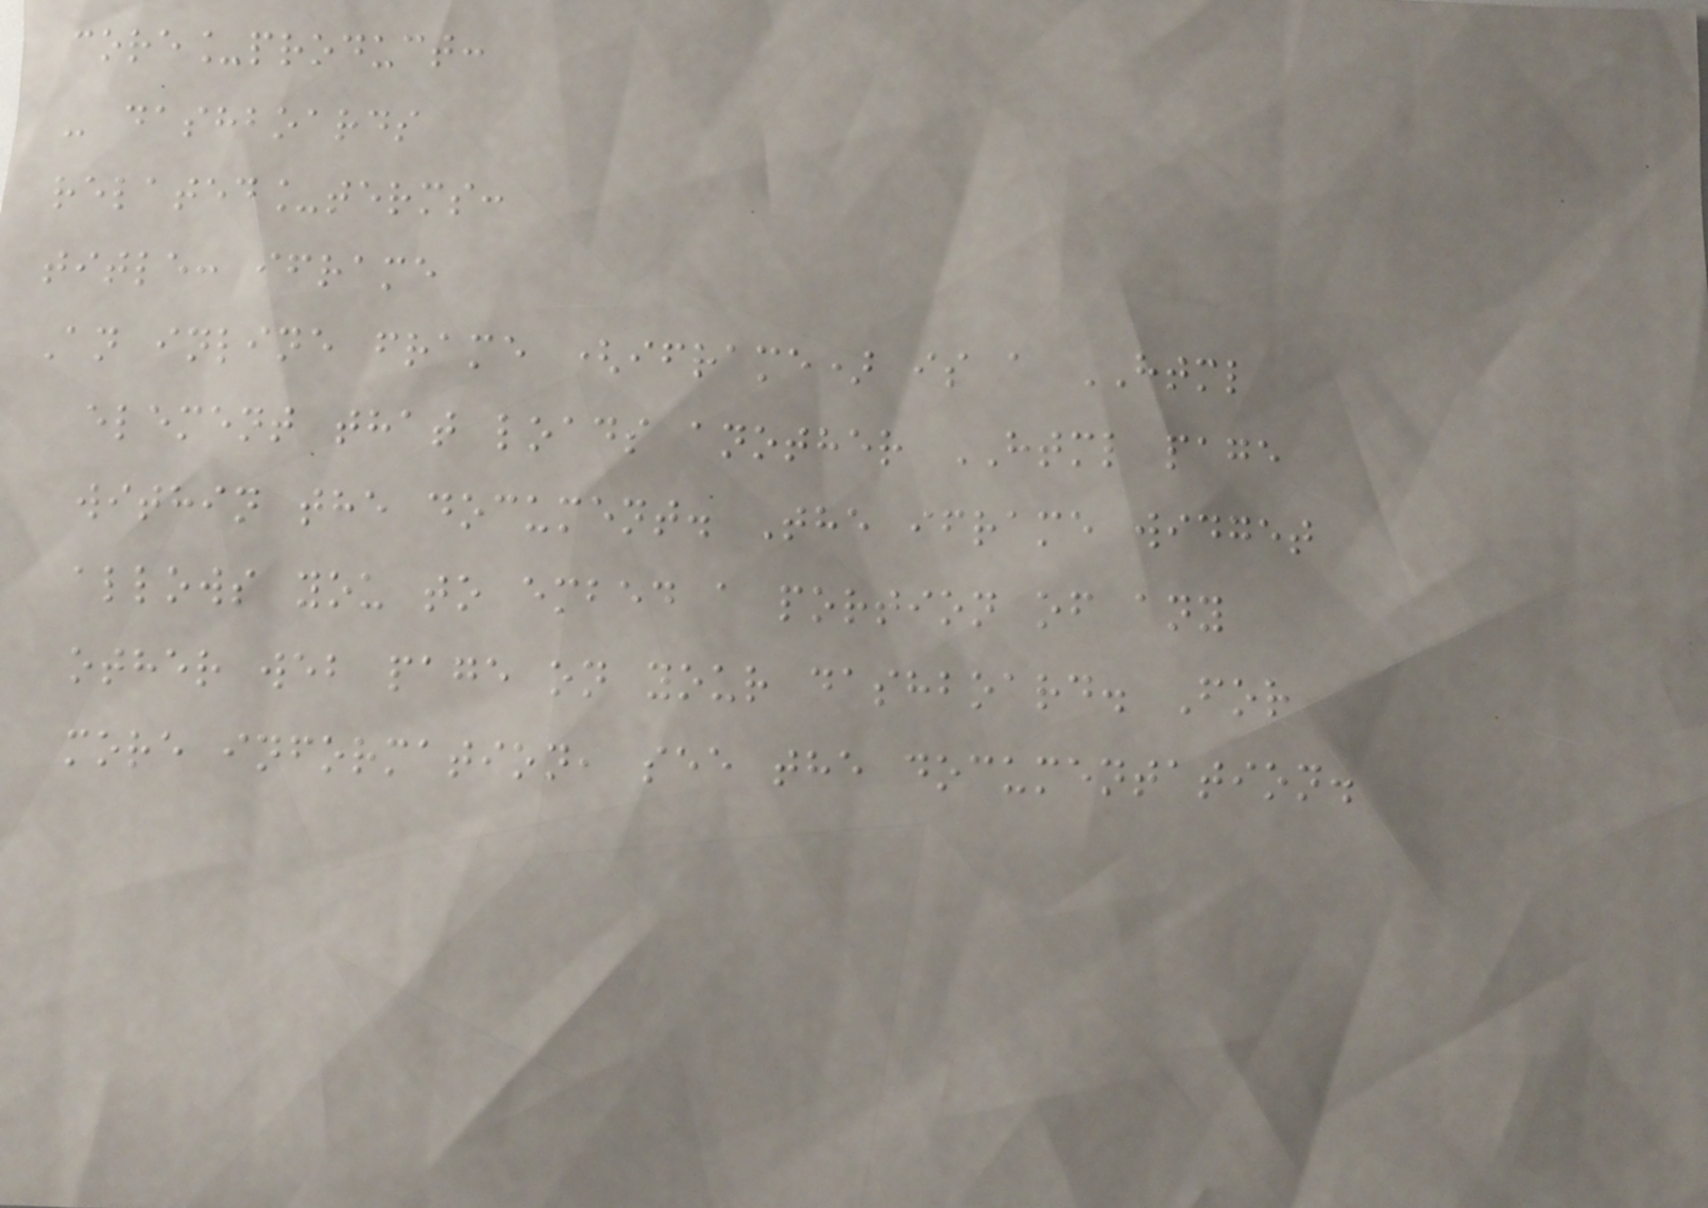core_product:
- dashboards
related_terms:
title: iframe
An inline frame (iframe) is a HTML
element that loads another HTML page
within the document. The iframe widget
allows you to embed a portion of any
other web page on your dashboard. For
more information, see the documentation.
